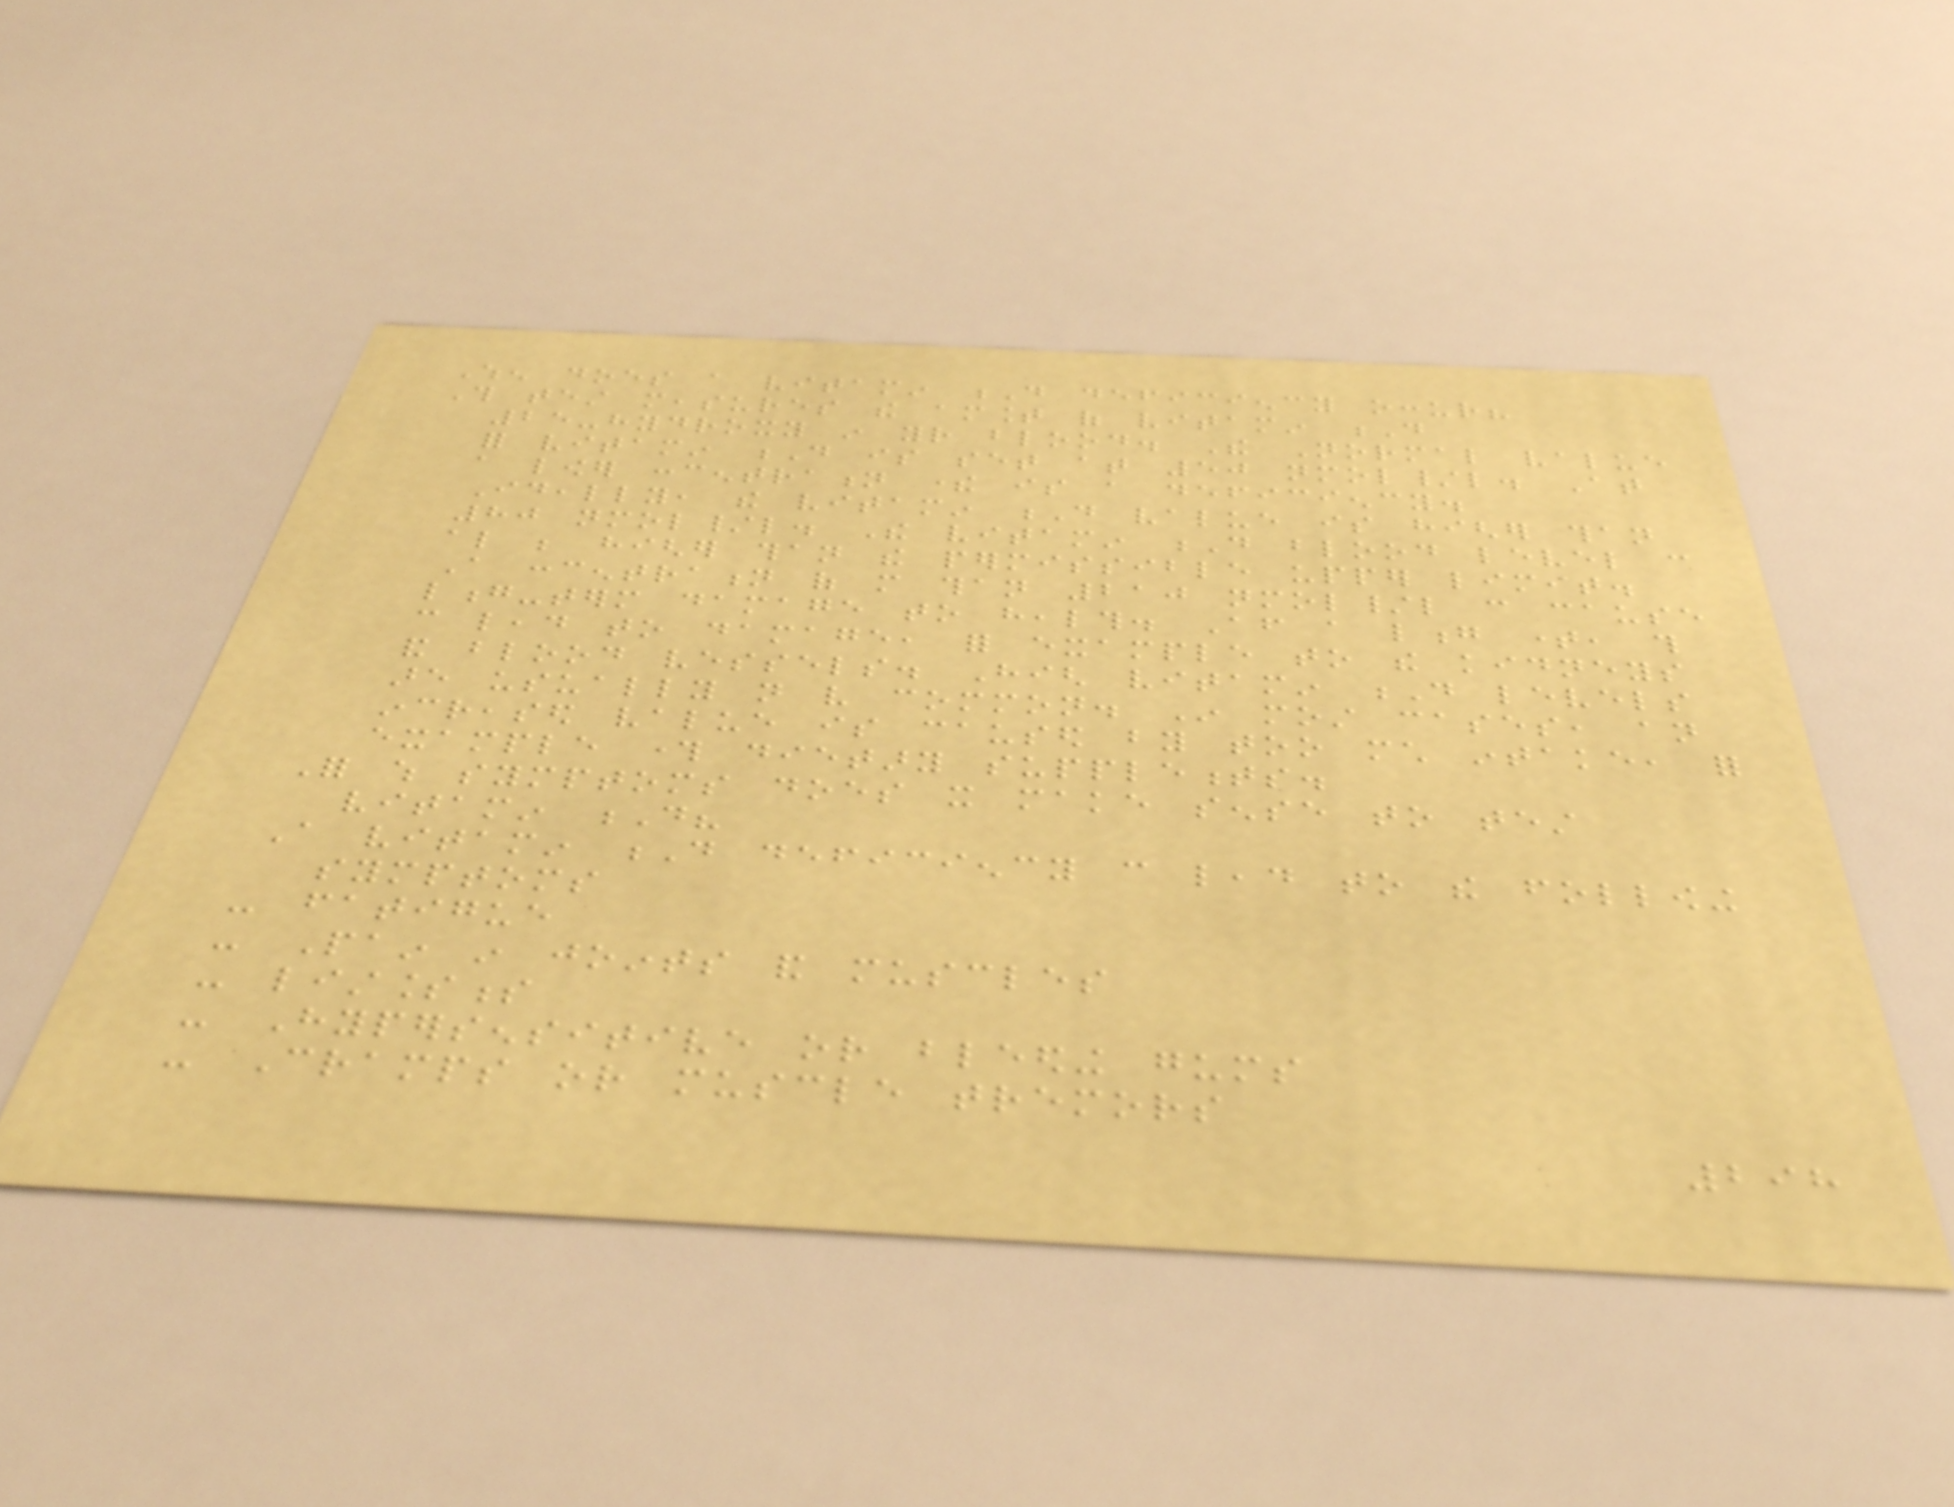When does a vitamin D deficiency occur?
This test measures the amount of vitamin D
25-hydroxy in your blood. The Normal value
for vitamin D is set at 50 nmol/l. At
a lower concentration there is a deficiency.
Ideally, the vitamin D value is higher than
80 nmol/l. The vitamin D blood level can
also be higher than the permissible upper limit.
A concentration of more than 210 nmol/l can cause
long-term damage to health. After a long time, this
can lead to damage, for example to the kidneys
and blood vessels. High vitamin D levels
are usually not very common. In most cases, an
increased value is caused by too much intake, for
example through dietary supplements.
For which symptoms does it make sense to test
vitamin D?
A vitamin D deficiency can lead to the following
symptoms
- fatigue
- Pain in joints and muscles
- listlessness
- Hypersensitive or bleeding gums
- Cramps or muscle tremors
298
